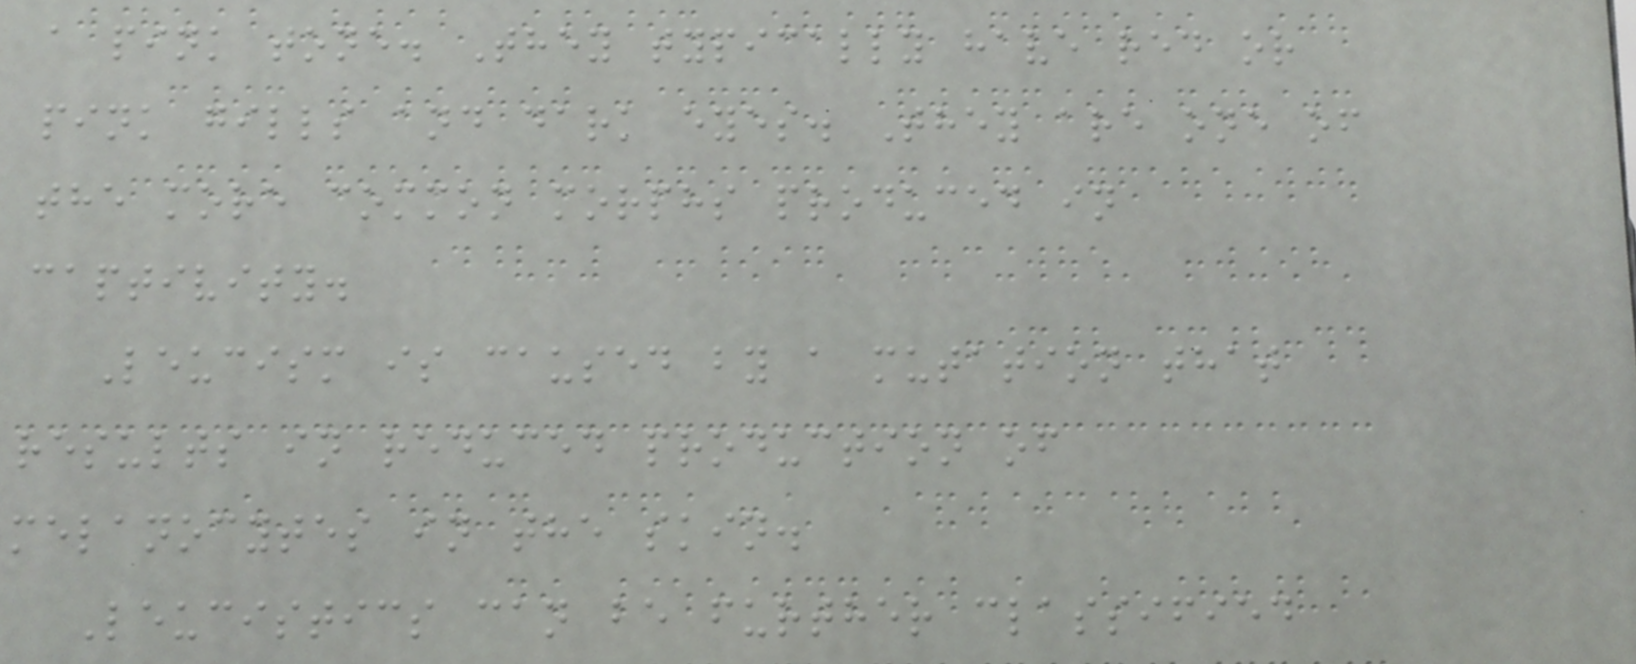a pink tone. They typically have red or
pink gills and dark eyes. They are one of
the more common morphs produced in
captivity.
Leucism is caused by a mutation that
results in reduced production of
melanocytes in the skin.
Leucistics can be further classified
